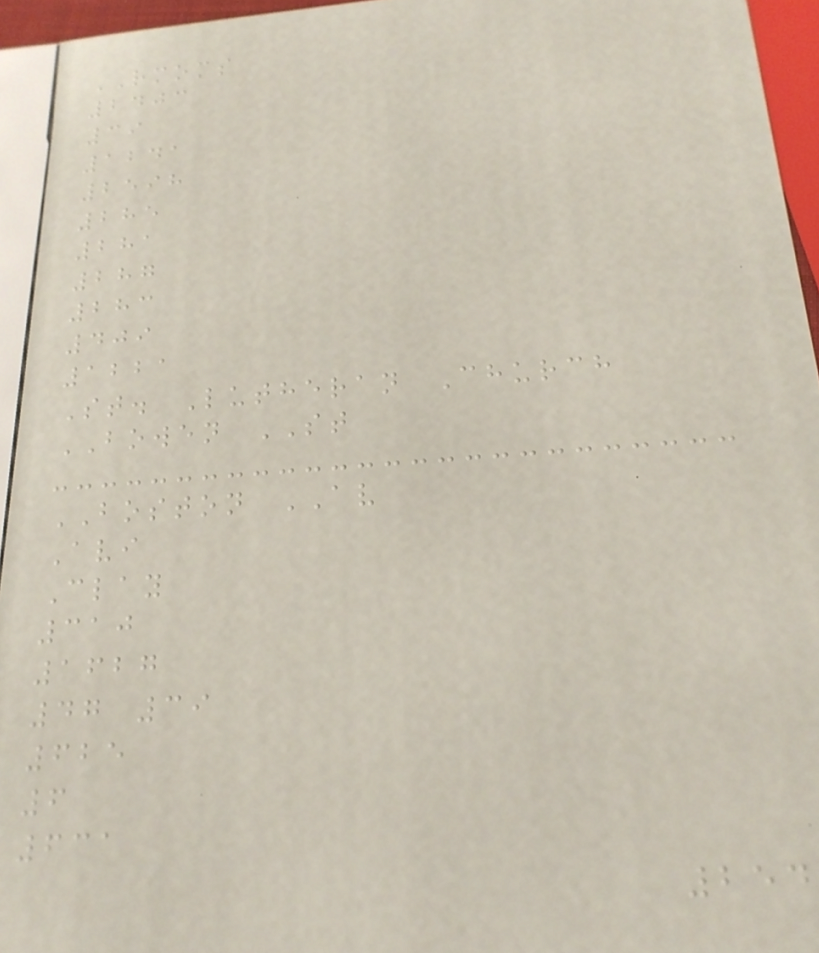RMOMS
2403
39
1241
2598
285
281
287
283
409
1221
St. Lutheran Church
BOWEN ST
BOSTON AV
Avi
Clay
310
1627
47 39
625
6
631
254
